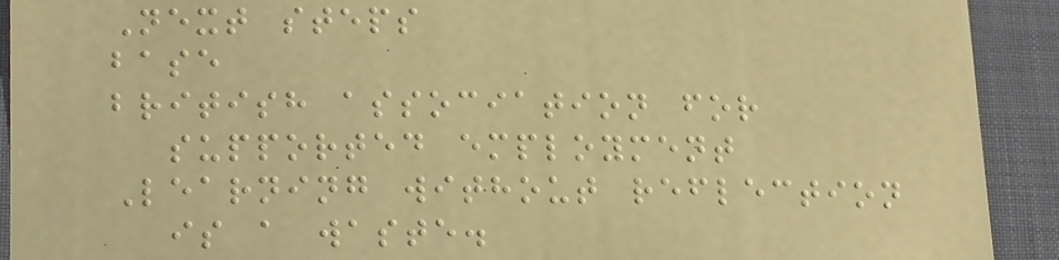Next steps
base
british association for
supported employment
Learning without reflection
is a waste.
